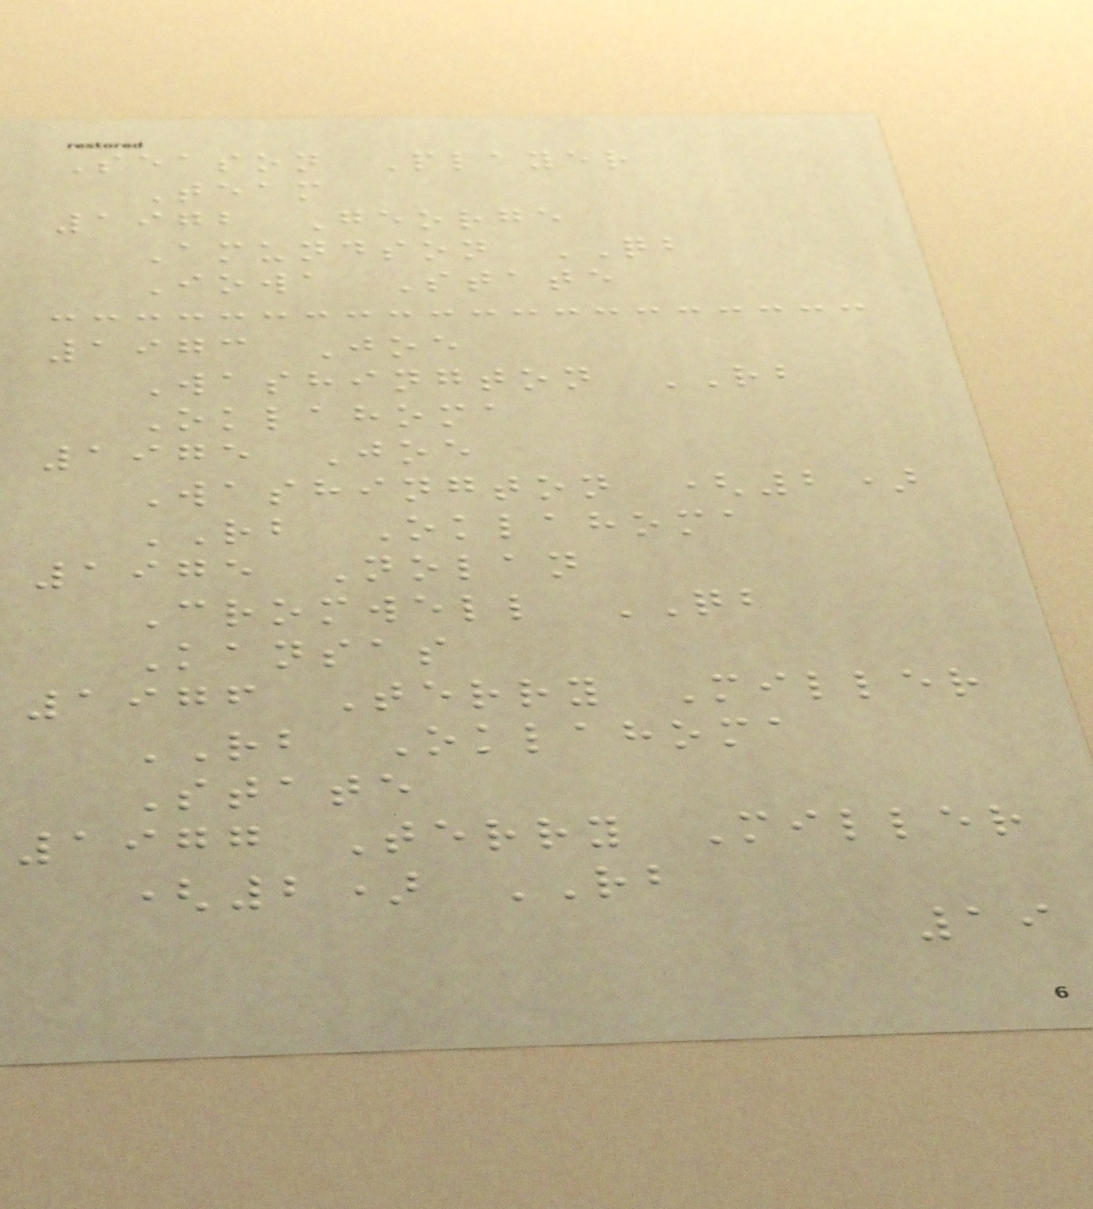Season Player
Team
1972 George
Amundson QB
Iowa State
1973 Joe
Washington RB
Oklahoma
1975 Joe
Washington (2)
RB Oklahoma
1975 Nolan
Cromwell QB
Kansas
1976 Terry Miller
RB Oklahoma
State
1977 Terry Miller
(2) RB
19
